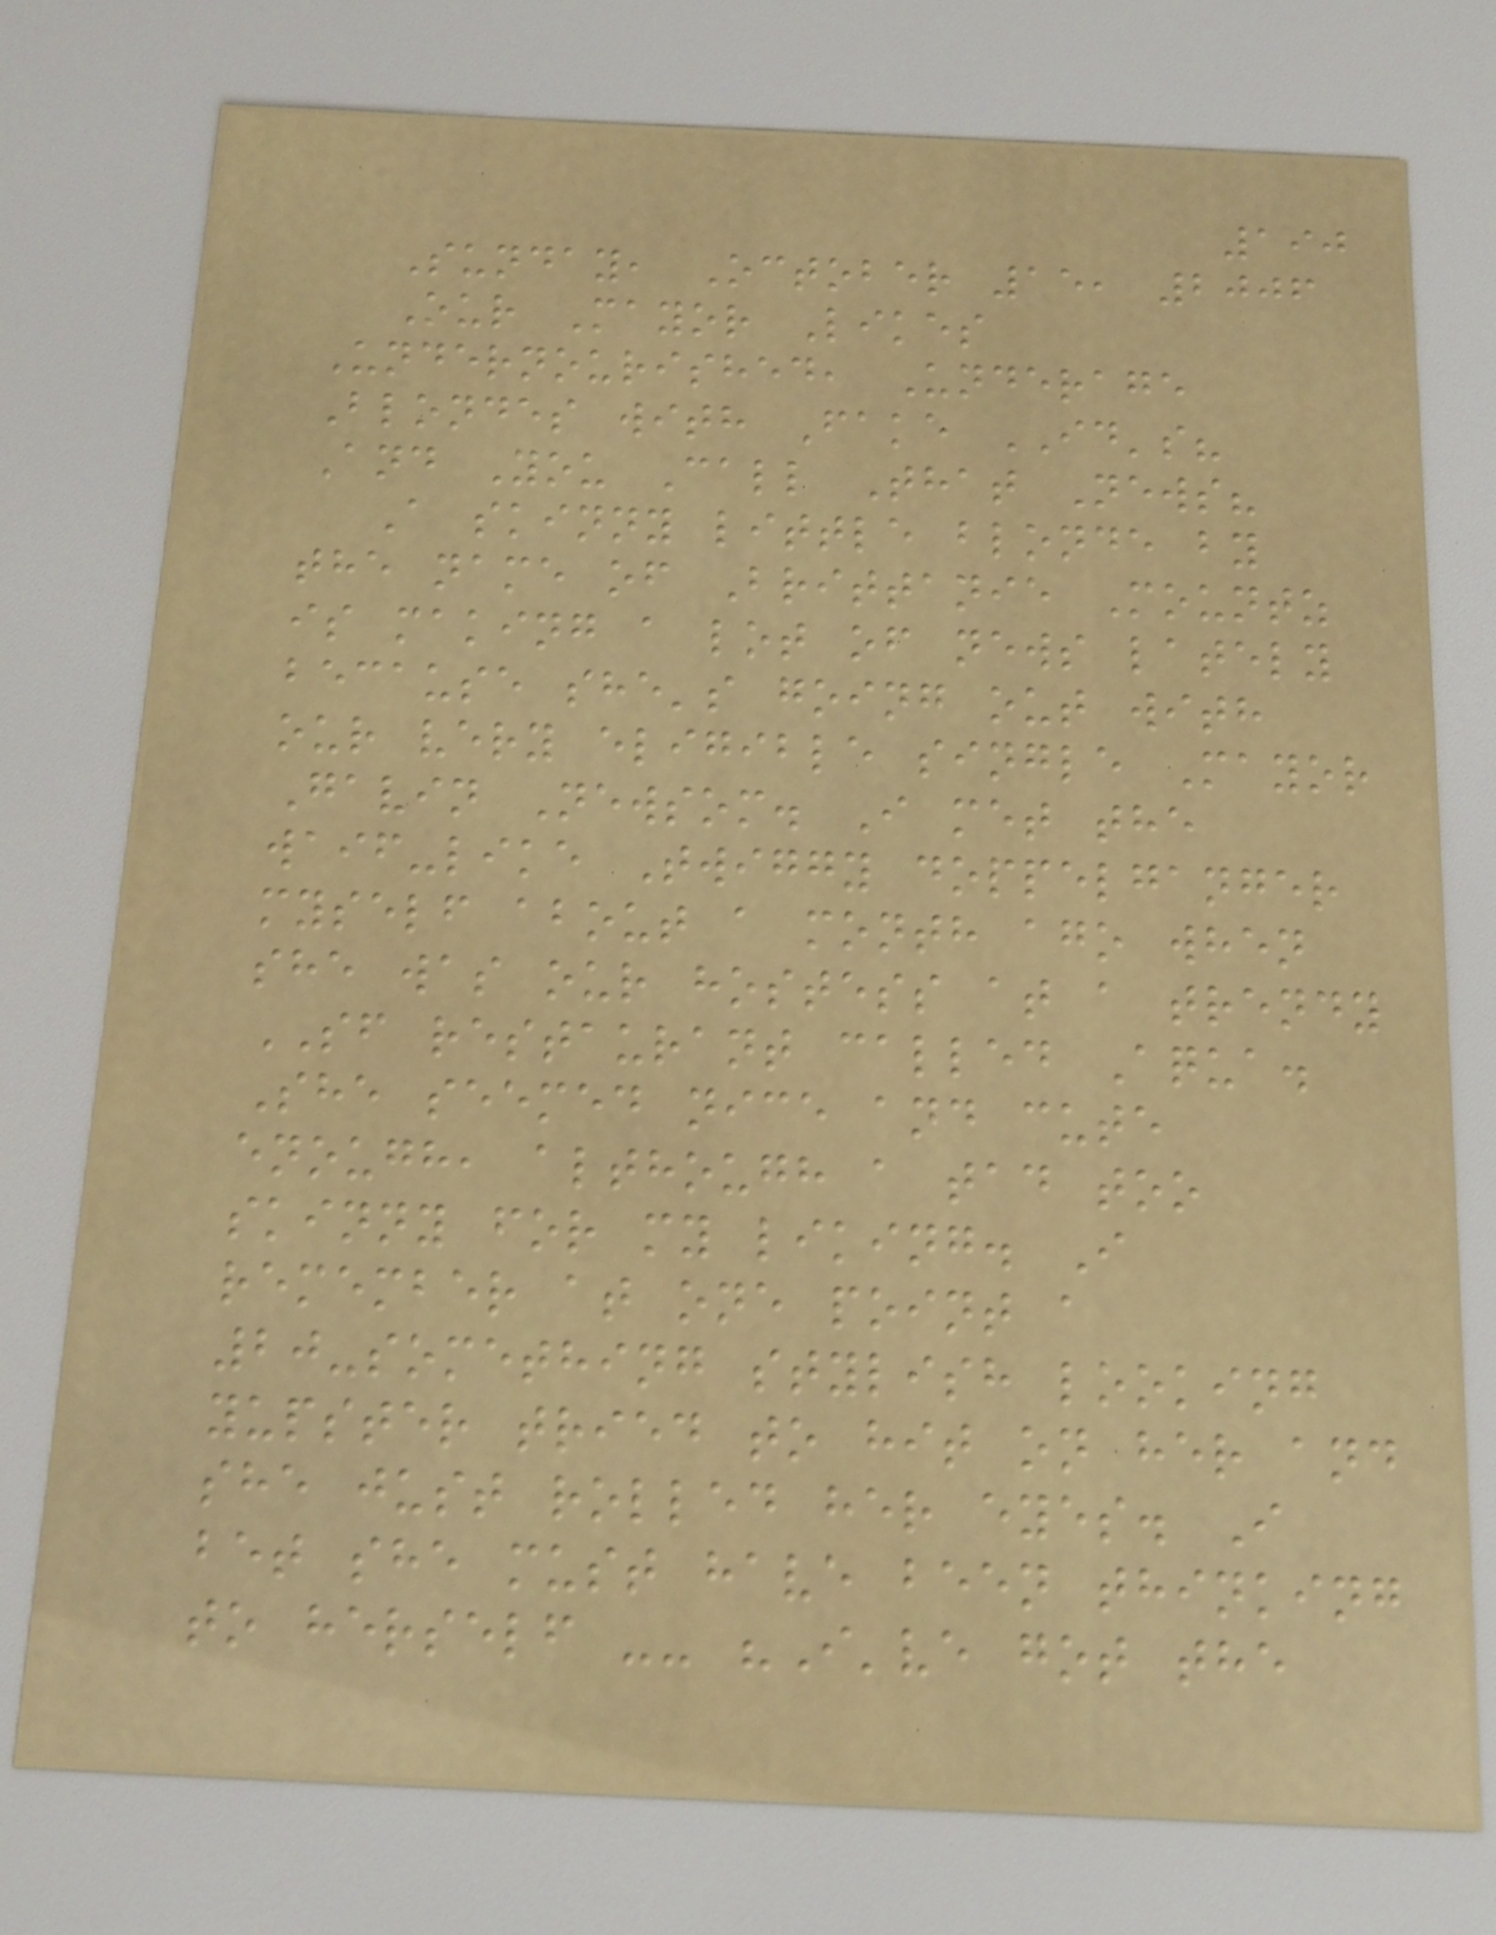190
Sunday, October 15, 2006
Our Mayor Likes
Undernourished, Underage
Blondes with Fake ID's?
And You Call That News?
A skinny little blonde by
the name of Brittanie Mountz
is making a lot of news lately
because she's going out with
our very eligible single Mayor
Gavin Newsom. I met the
waif-like Twiggy doppelganger
myself about a month ago when
she was our hostess at a trendy
SF restaurant called Aqua.
She seemed nice and cute
enough, although a tad too
skinny for my liking. I
remember at one point a
20-something stylish looking
yupster tried to hit on her and
she just rolled her eyes. I
bet she must have been thinking
to herself -- "I've got the
